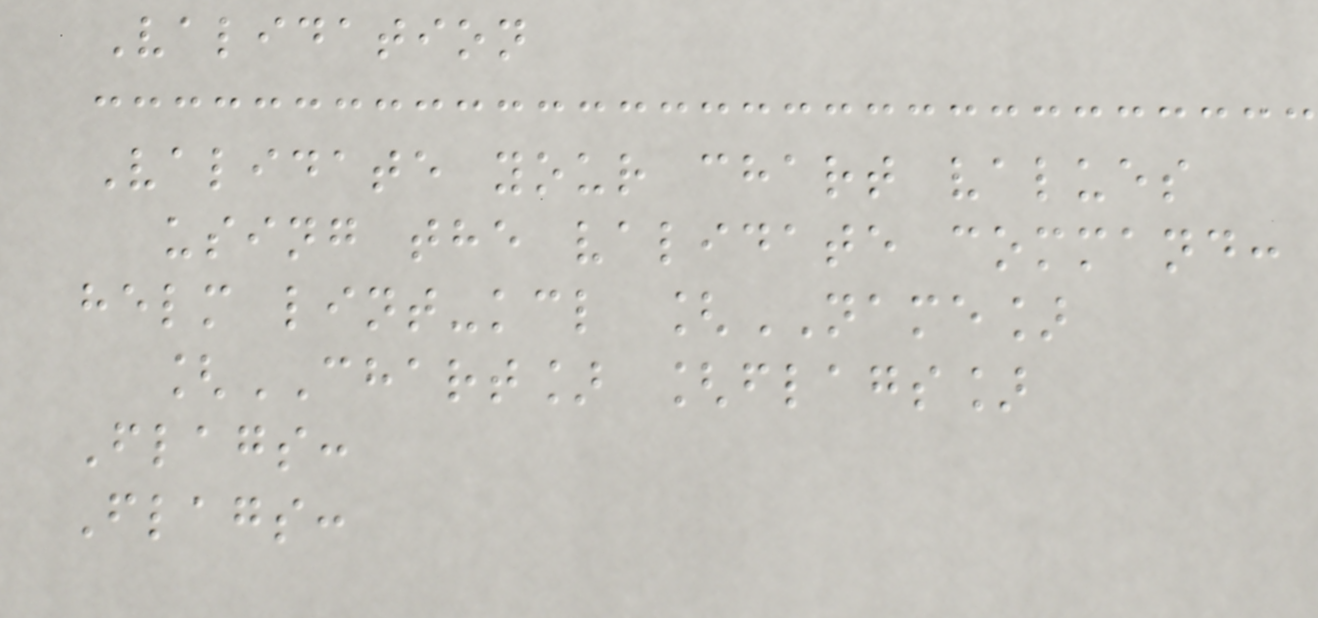Validation
Validate your chart values
using the validate command:
helm lint-kcl [NAME]
[CHART] [flags]
Flags:
Flags:
